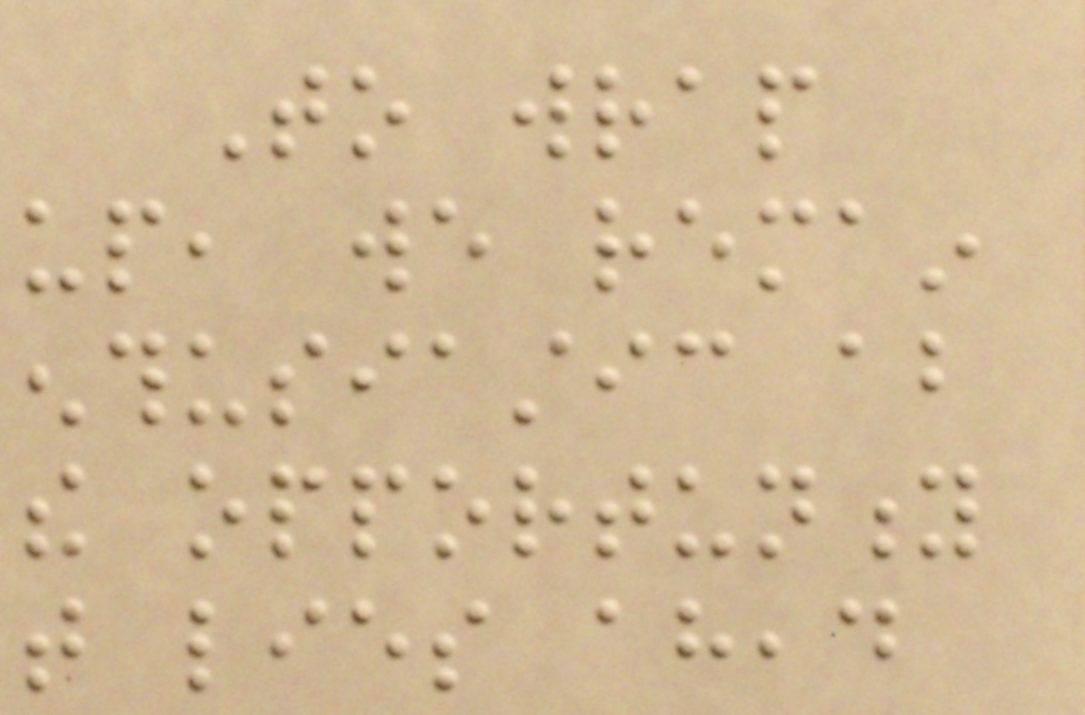To wrap
up, we remain
enthusiastic about
the opportunity
that lies ahead
